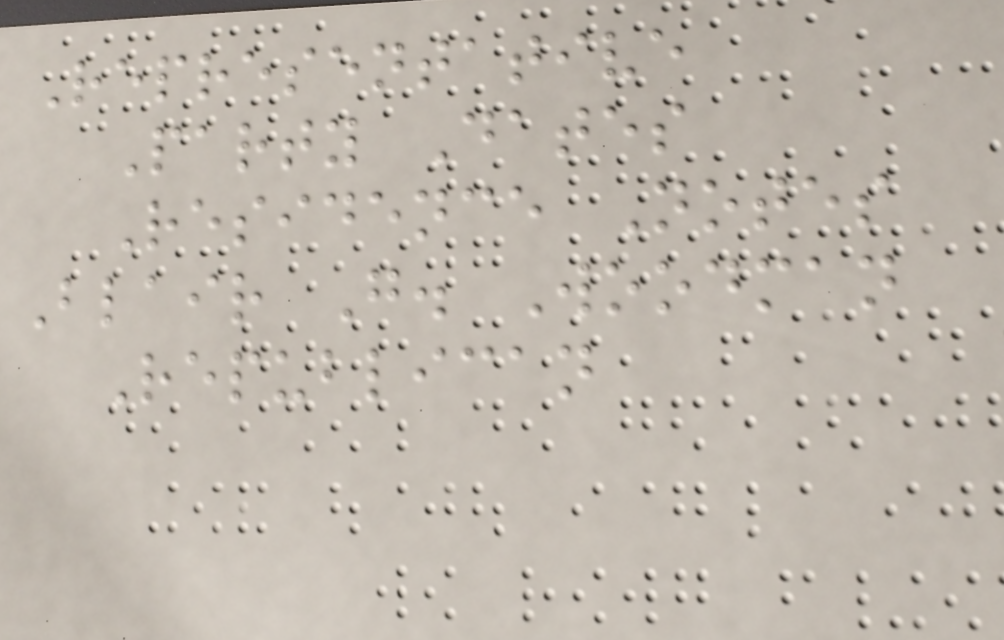Representative
Party Dates
Residence Notes
Blair G. Woodman
Republican
